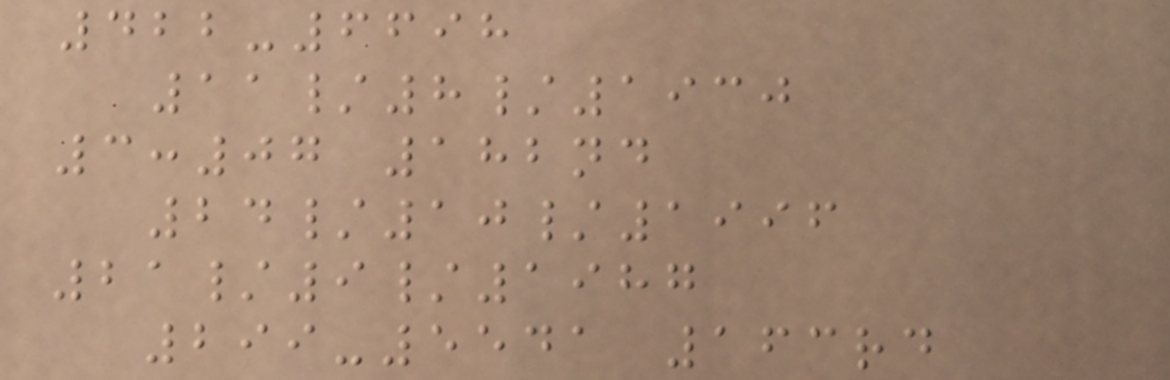422-6698
11/8/1930
3:07 182nd
24/10/1996
21/9/1987
299-5541 163rd
